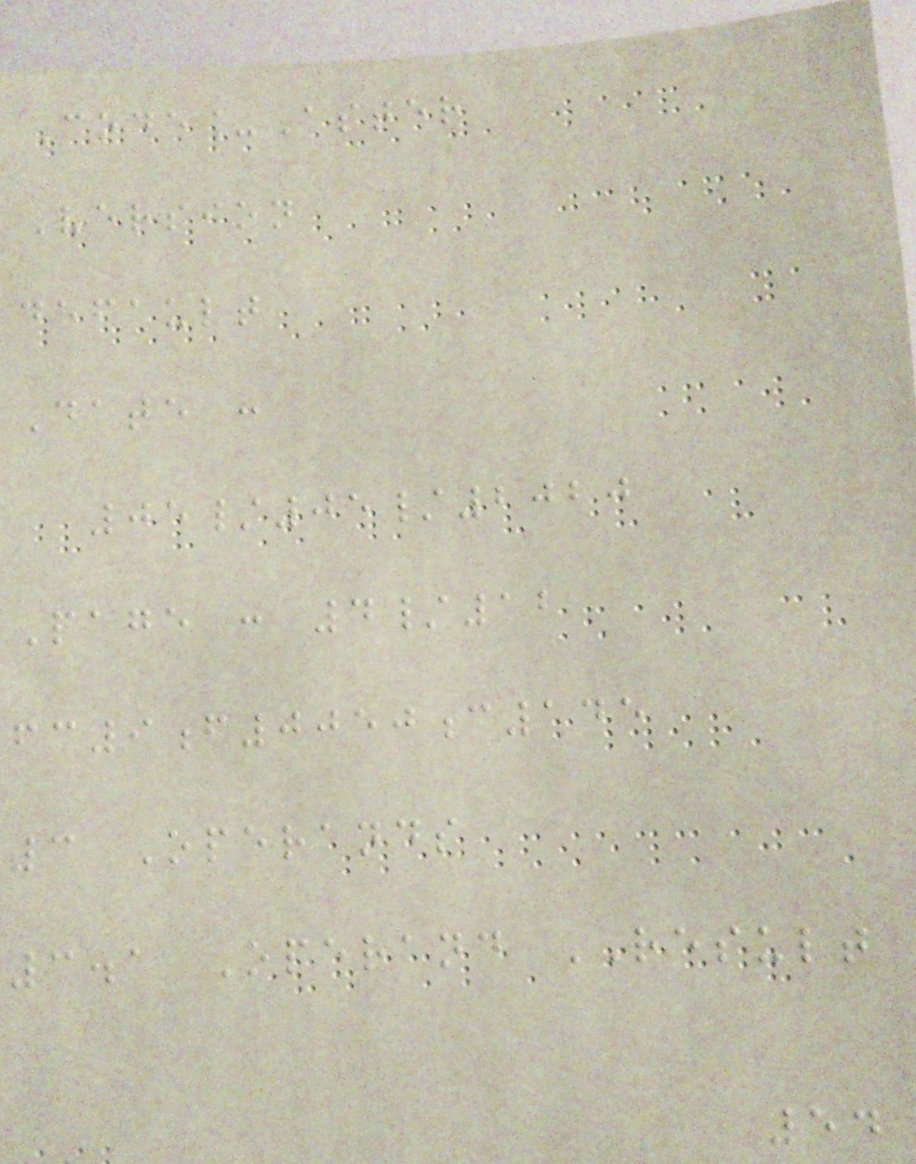Code_Aster
Version
default
Date :
05/05/2020
Page : 4/12
fc9f0050c145
3 Operands
3.1 Operand RESULT
54
